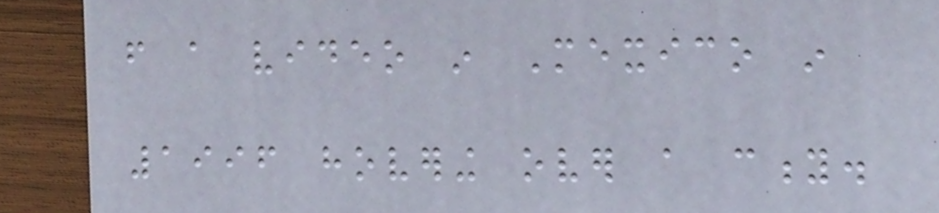from a video in Mexico in
1996 hovering over a city.
